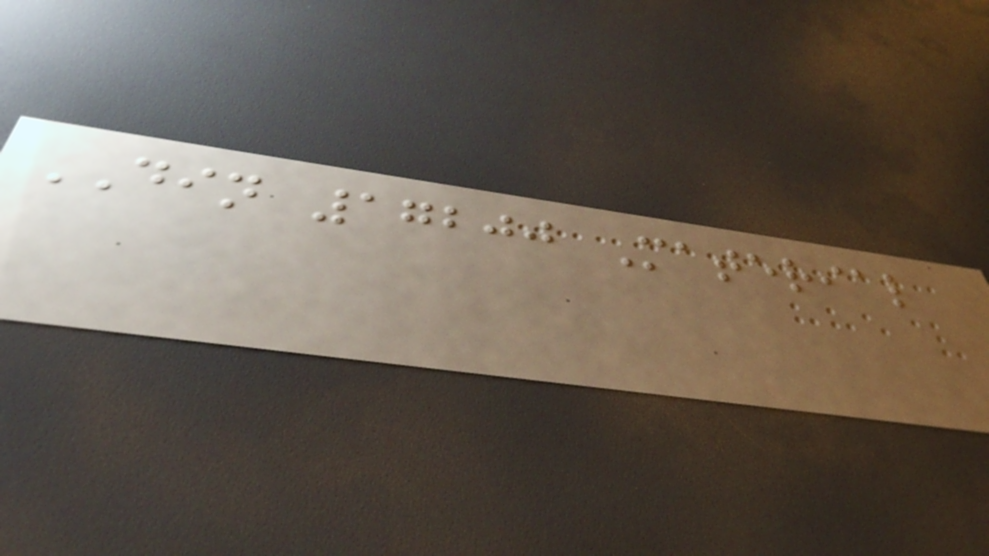DIN 17200 Material
